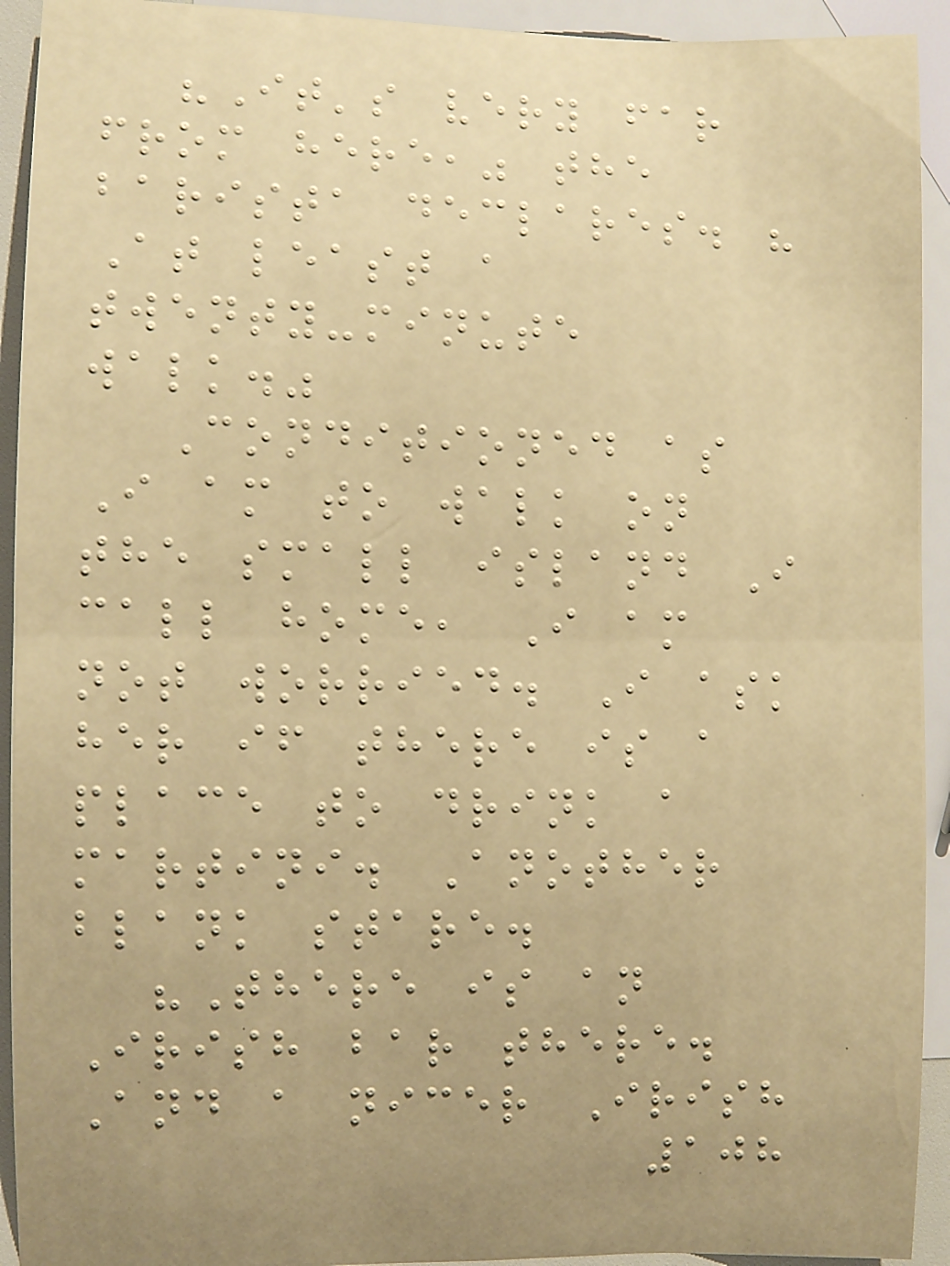"It's very far
from here," the
barista declares. "
At least a
twenty-minute
walk."
Conditioned as
I am to walk on
the small island I
call home, I am
not worried. I ask
her if there is a
place to drink a
martini. Another
blank stare.
"There is an
Irish bar there.
And a nicer Irish
108
